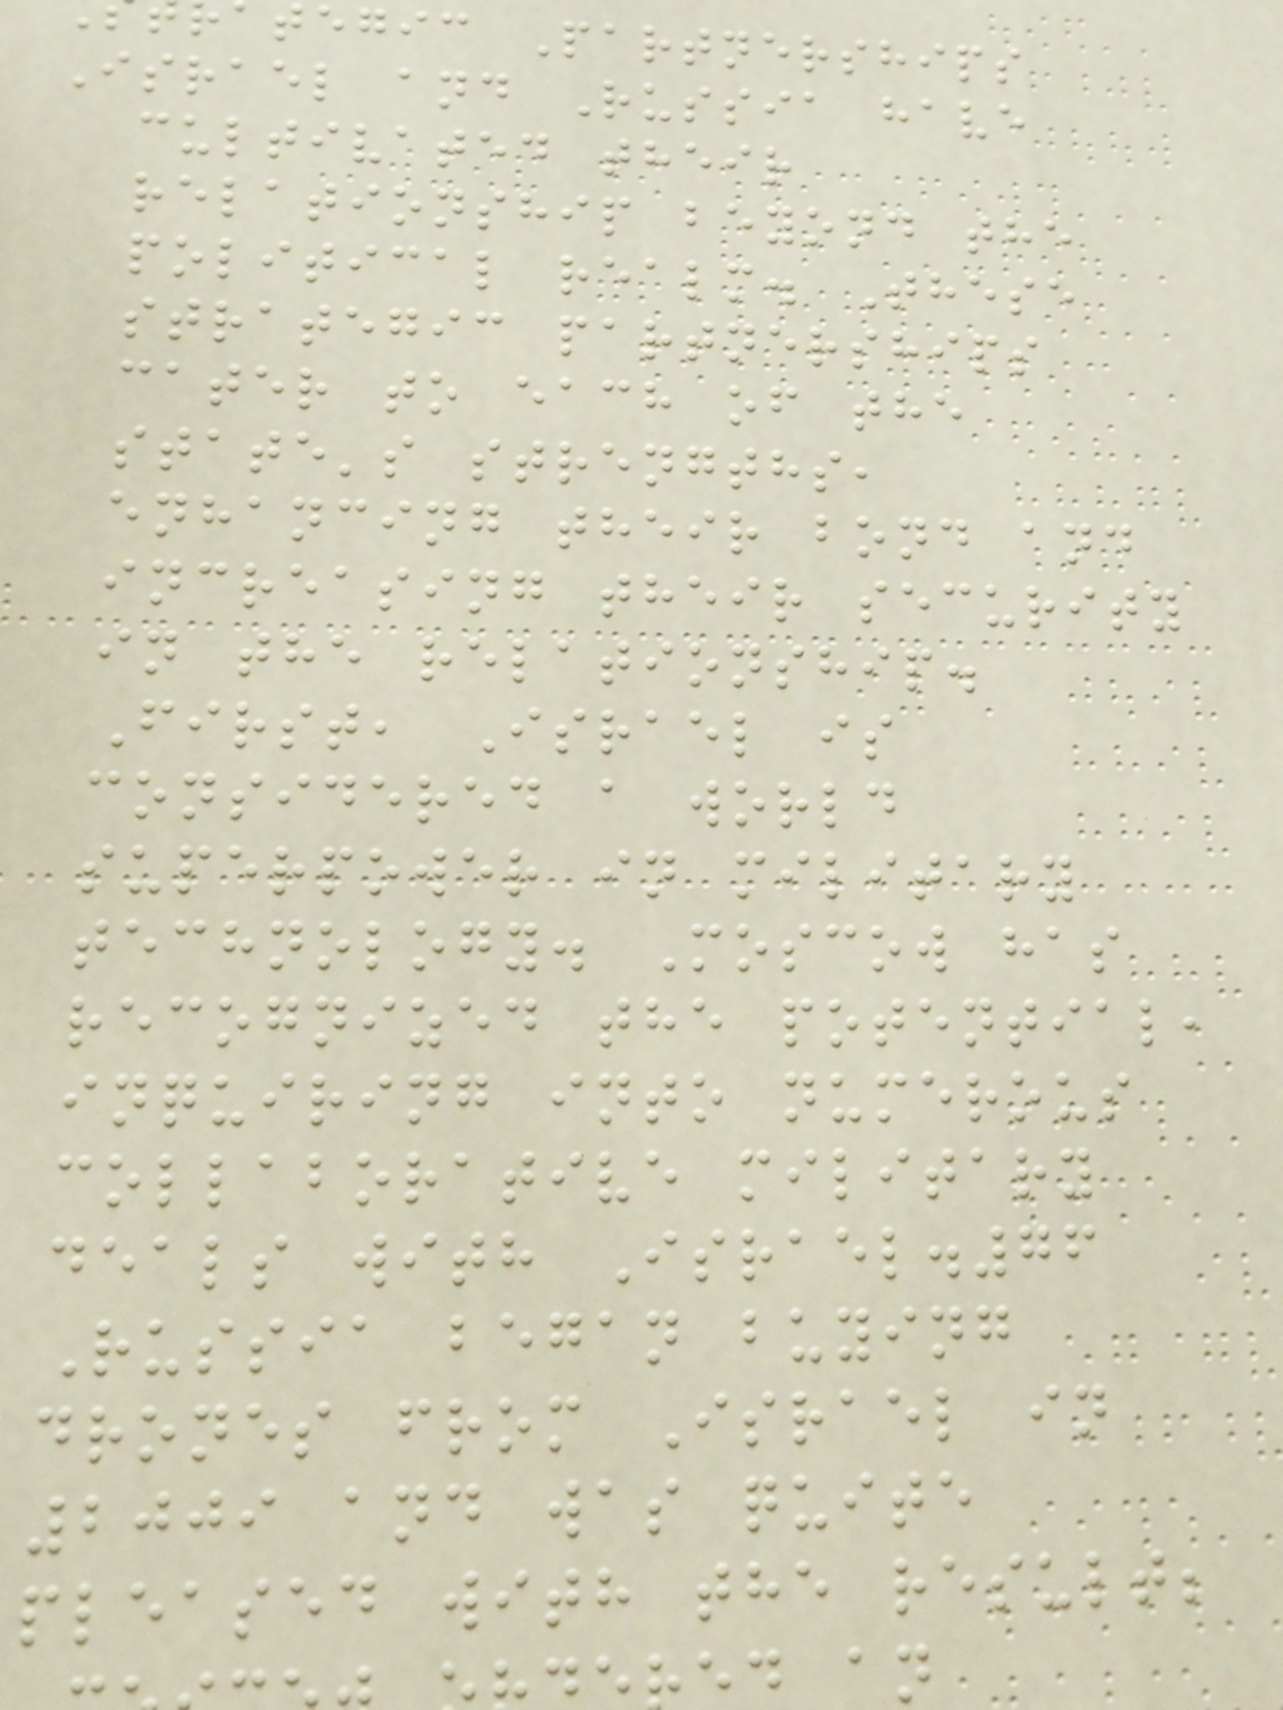tegic Partnerships
Israel and Russia have
cultivated their
relationship beyond the
political realm. These
strategic partnerships
cater to each of the
state's strengths,
enhancing their bond and
increasing their security
in the relationship.
First, Israel is
considered a world
superpower in military
technology. Moscow has
recognized the potential,
inquiring into numerous
collaborative military
deals with Israel.76
Russia began buying
drones from Israel in
2009 and was quite
pleased with the result;
